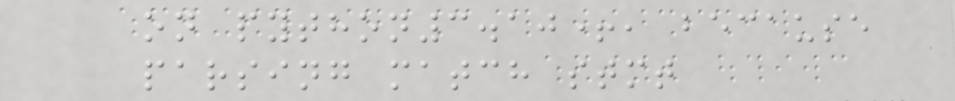on python3.10+, because
parsing match stmt
